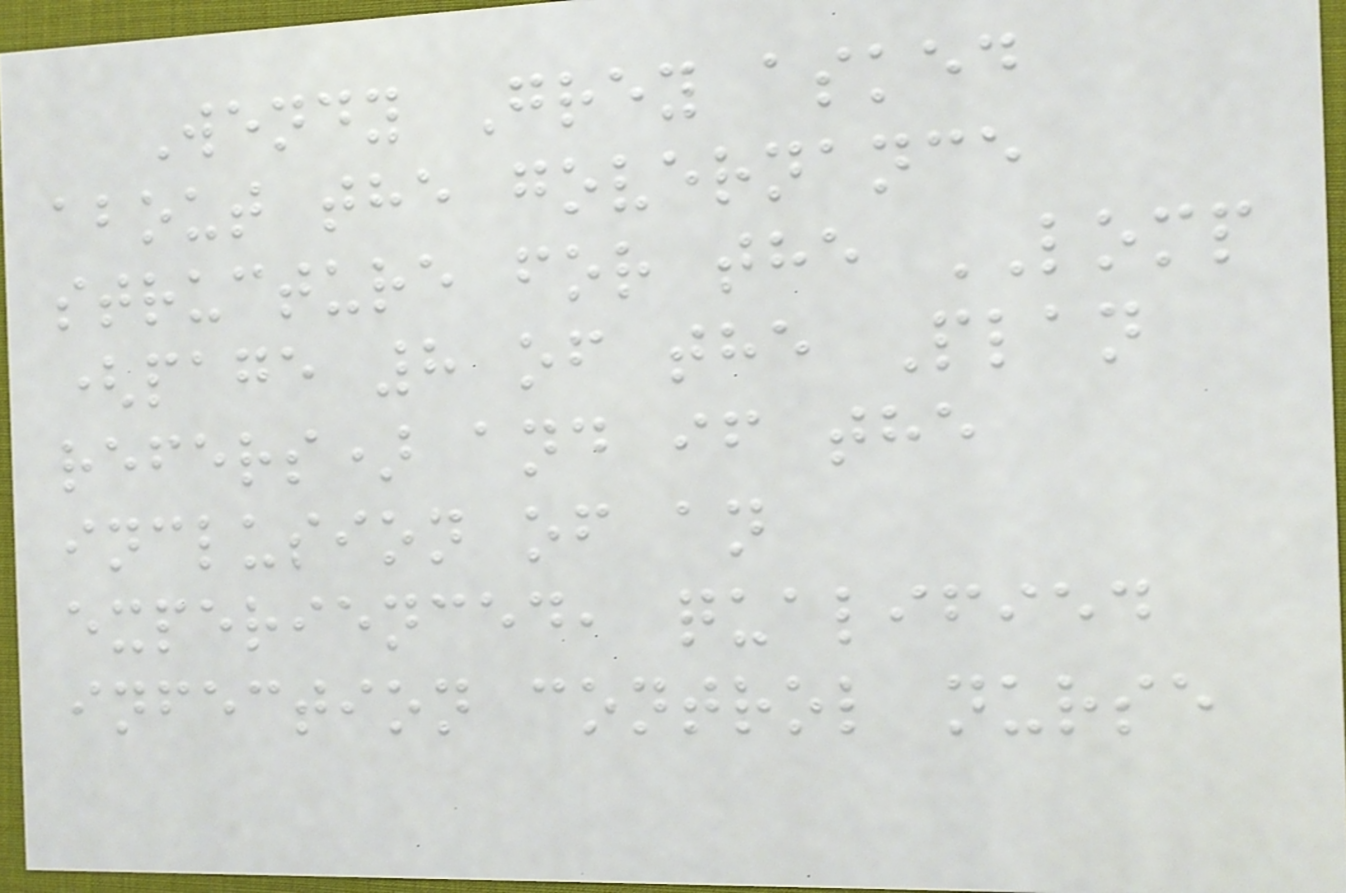Wendy Grey asked
about the governance
structure for the LOMP
(page 8 of the Plan
refers) and if the
inclusion of an
experienced, qualified
infection control nurse
